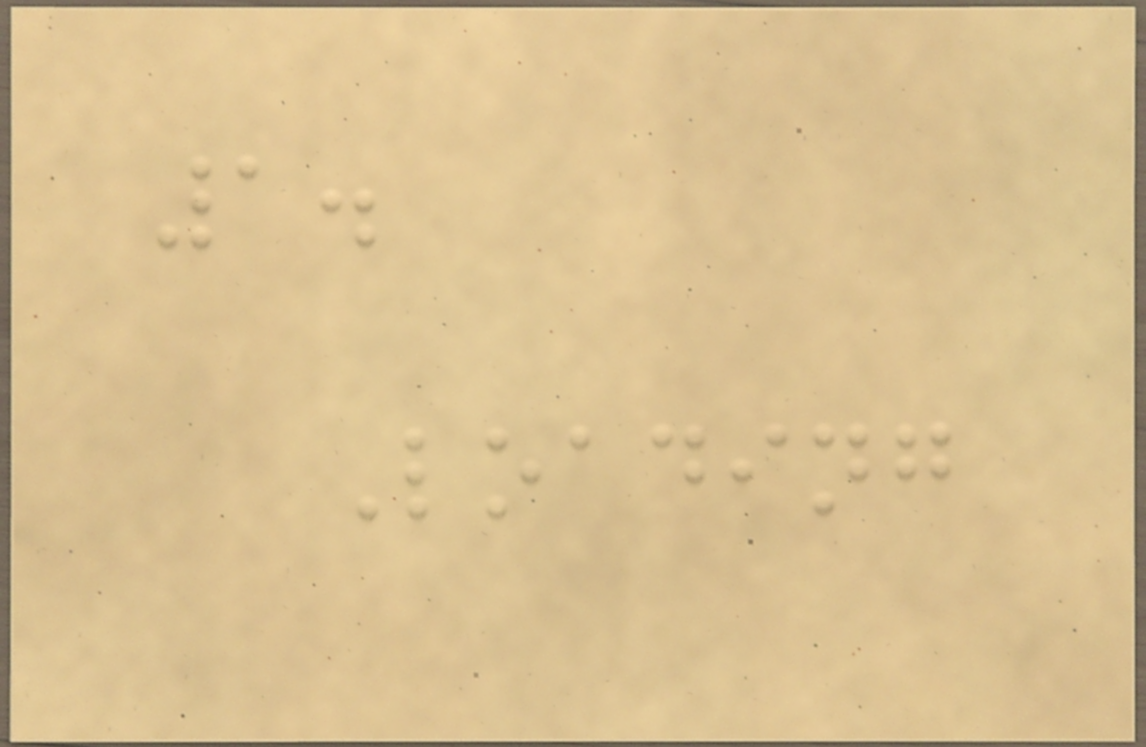1.
Loading
